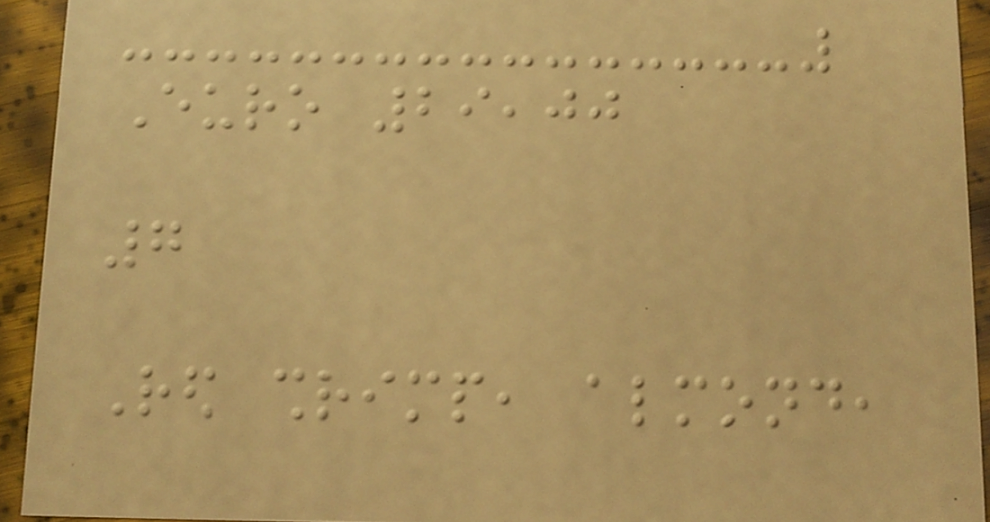Euro 29,00
7
Red shrimp, almond,
